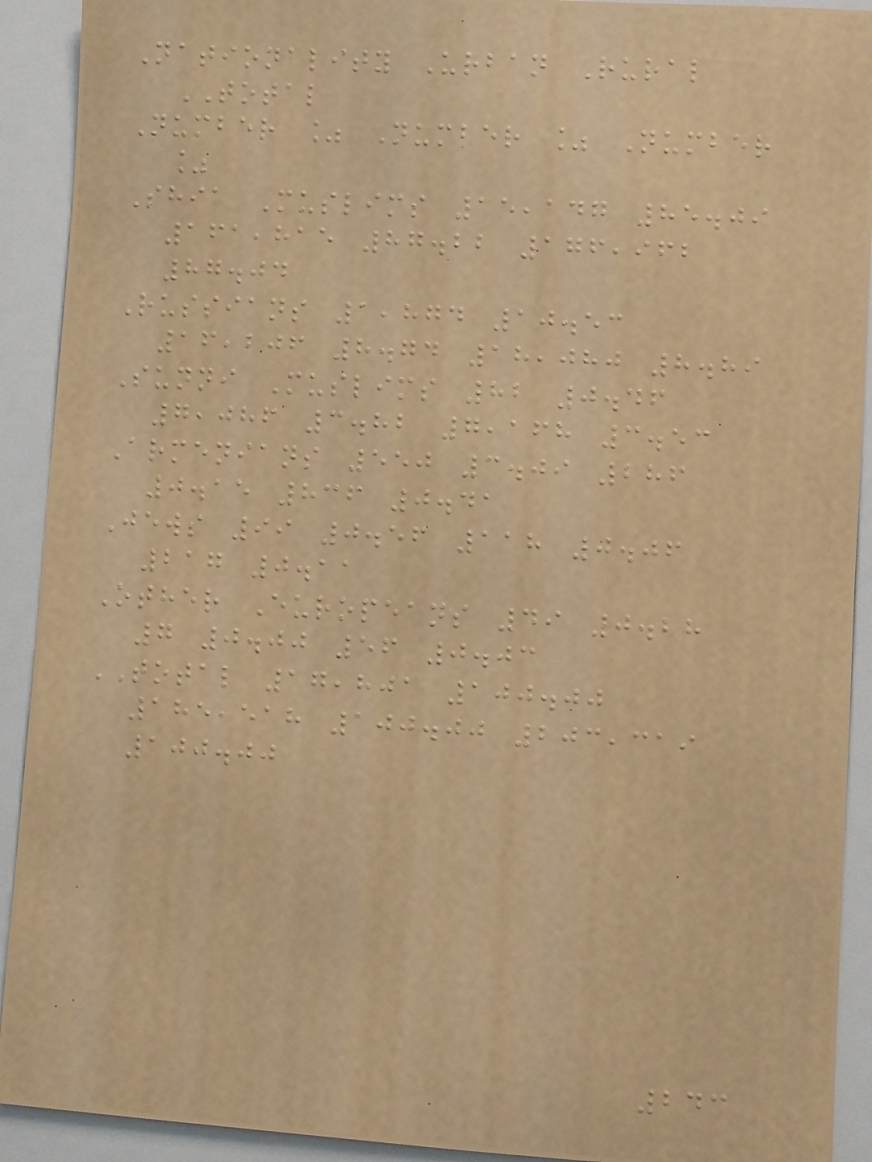Nationality Urban Rural
TOTAL
Number % Number % Number
%
Shia Muslims 15,147 85.09
161,815 87.22 176,962
87.04
Russians 1,874 10.53
16,206 8.74 18,080 8.89
Sunni Muslims 82 0.46
7,086 3.82 7,168 3.53
Armenians 550 3.09 286
0.15 836 0.41
Jews 99 0.56 118 0.06
217 0.11
Other Europeans 49 0.28
7 0.00 56 0.03
TOTAL 17,801 100.00
185,518 100.00 203,319
100.00
243
